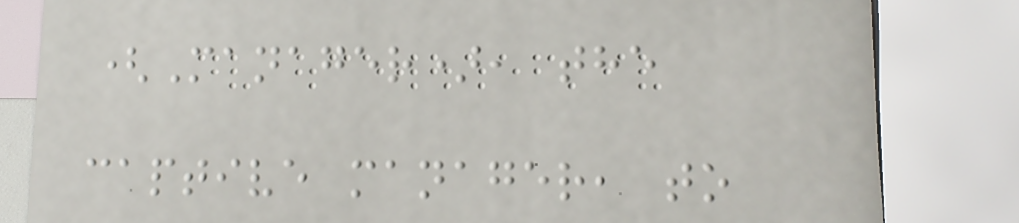(Manager), the
captive manager, to
